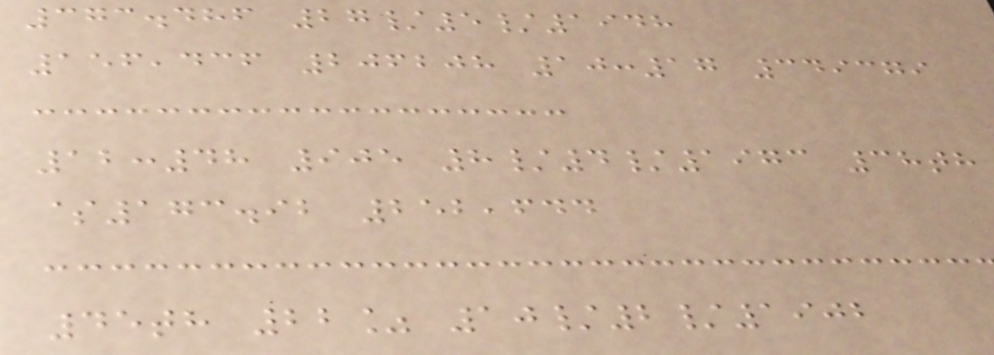373.486 27/5/1948
156,436 206208 10:17 349379
12:48 905 8/4/1973 38th
$173.92 252,644
45th 22% 10/2/1902
